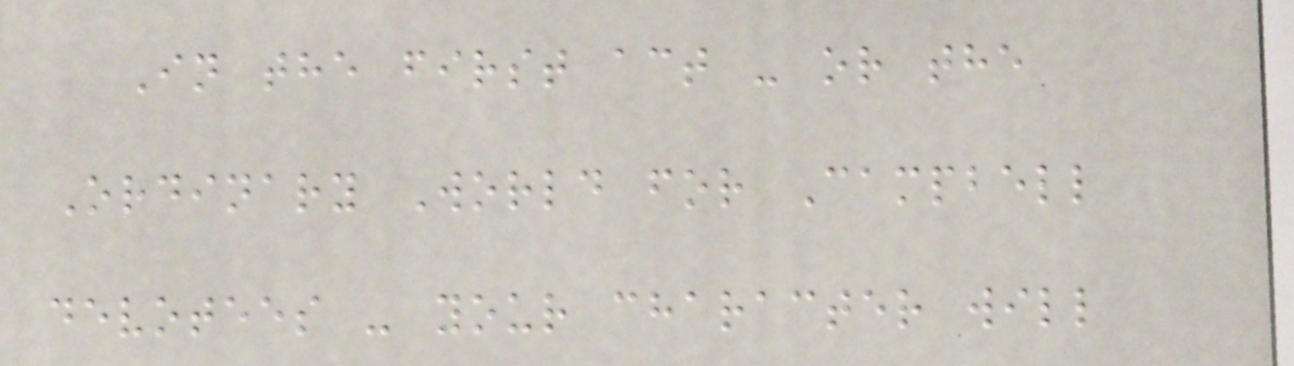In the first act - or the
Ordinary World for Campbell
devotees - your character will
